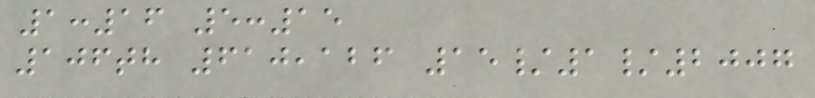1:16 5:15
106th 610,126 15/1/2007
